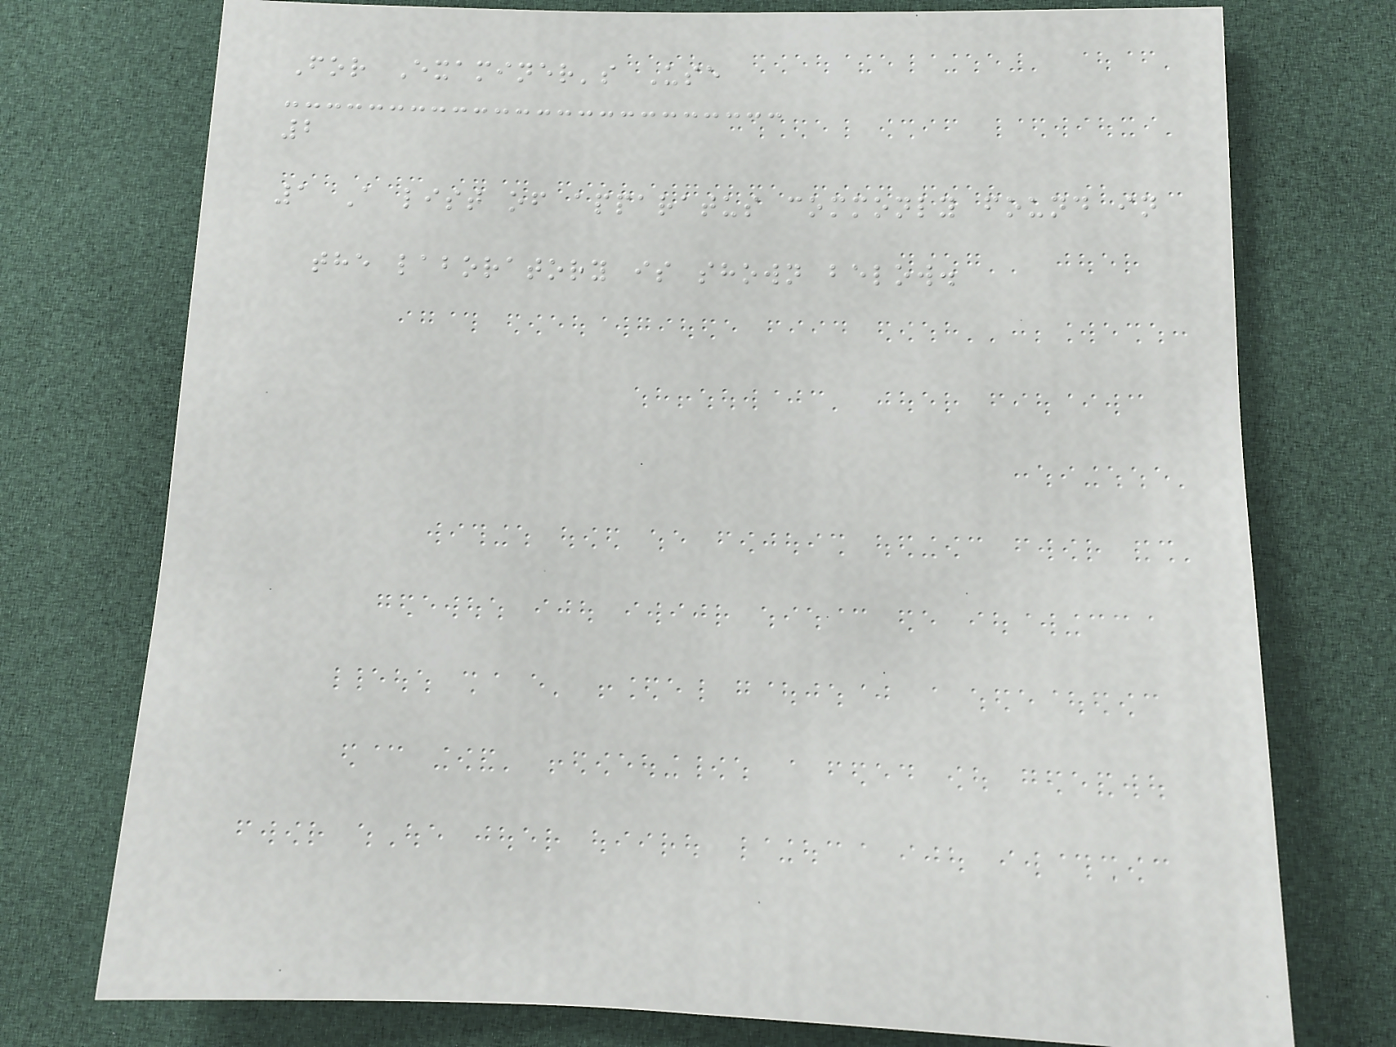For Examiner's Use
2
1 A list of apparatus commonly found in
the laboratory is shown below.
